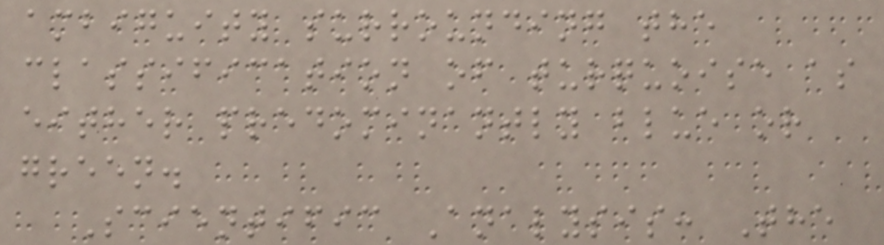ambiguity surrounding the
classification of turquoise as
either predominantly blue or
green.
Scientific Analysis: The
